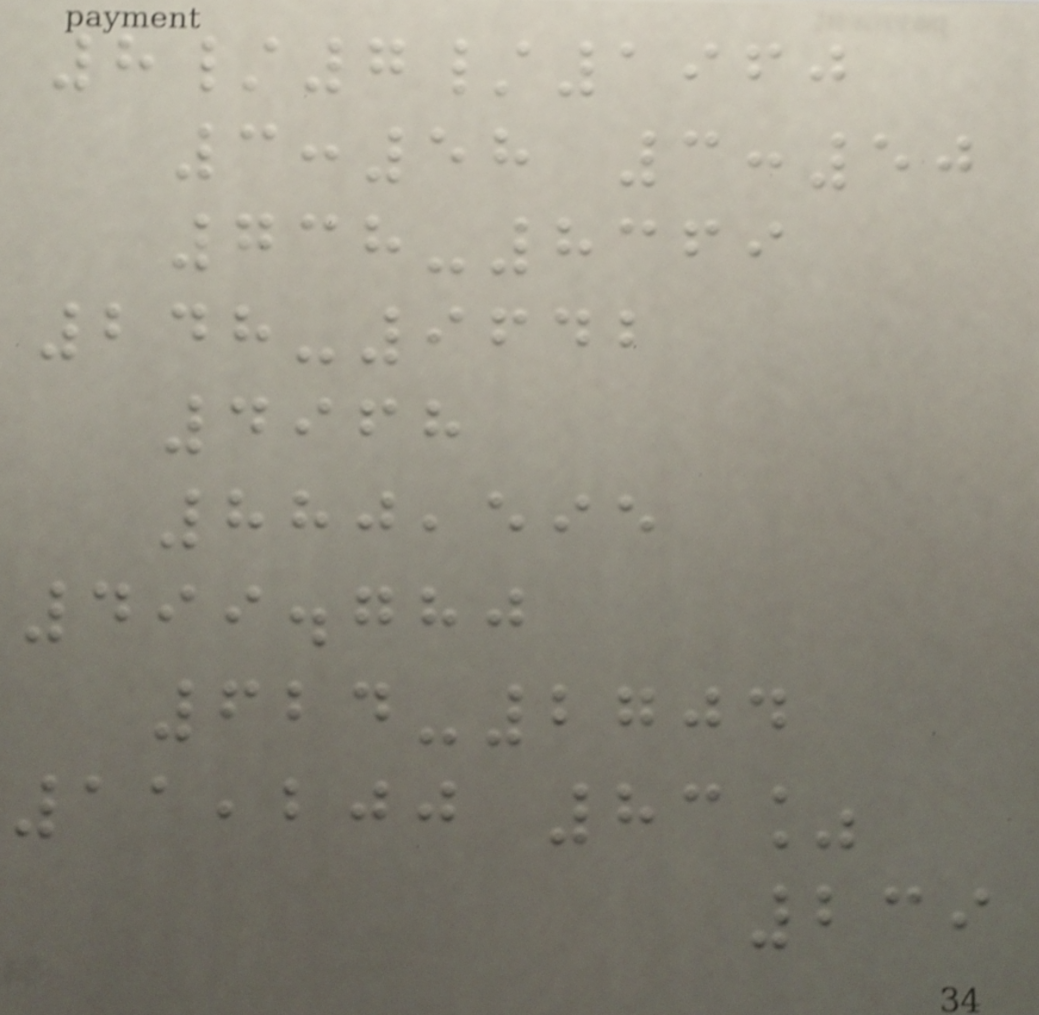8/7/1960
3:58 3:50
738-8369
248-9642
4968
880,595
499.780
624-2704
11,200 83%
239
